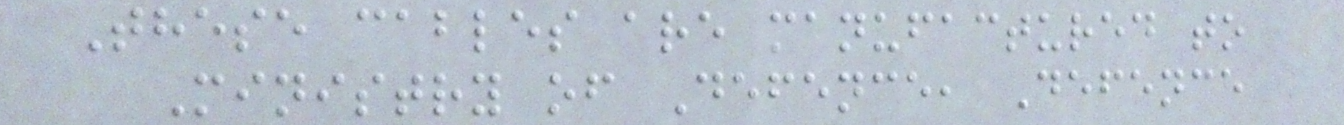These cables are manufactured to
Ministry of Defence, Defence
